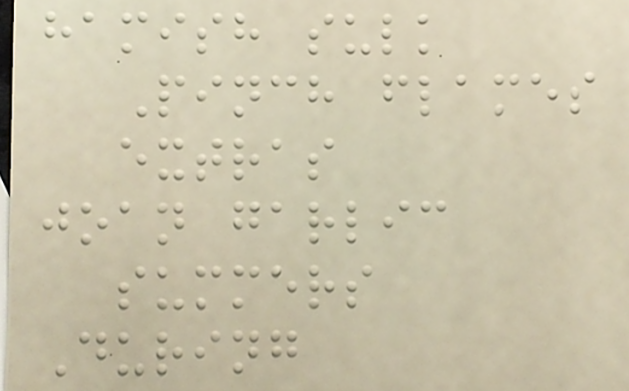hamish sulk
Pinch flames
extras
joan garlic
summers
During
